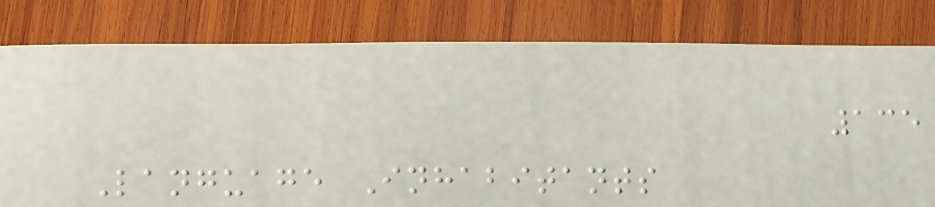135
Language Inhabitants
